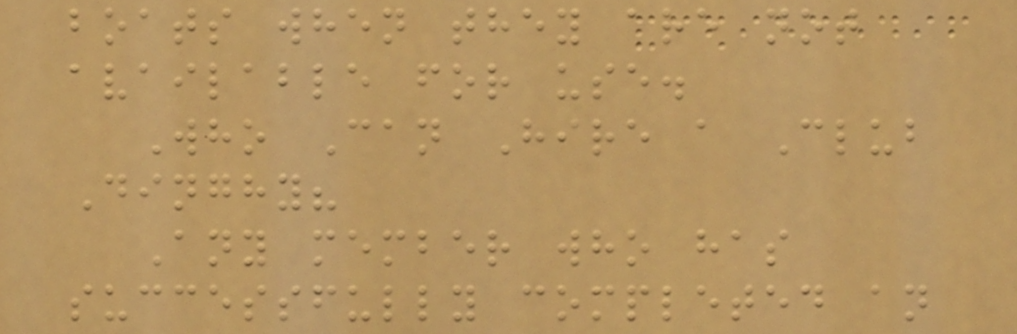boats when they are not
available for use.
Who Can Hire a Club
Dinghy?
Any member who has
successfully completed an
